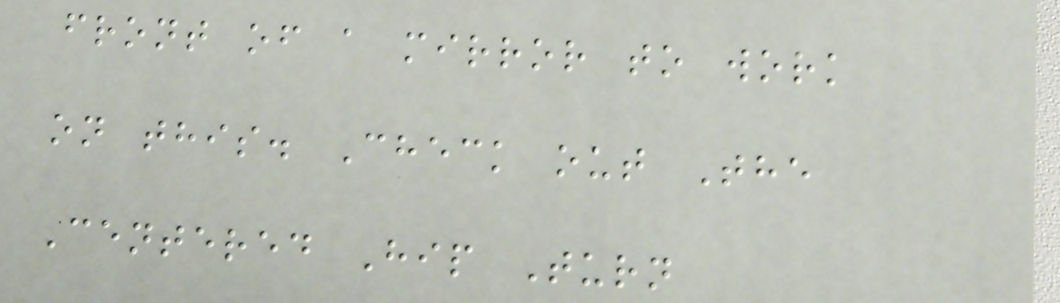front of a mirror to work
on this. Check out The
Centered Hip Turn
